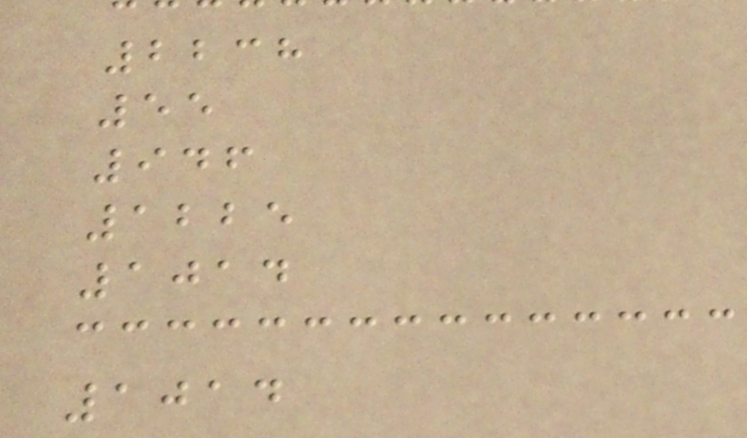2238
55
946
1225
1014
1014
